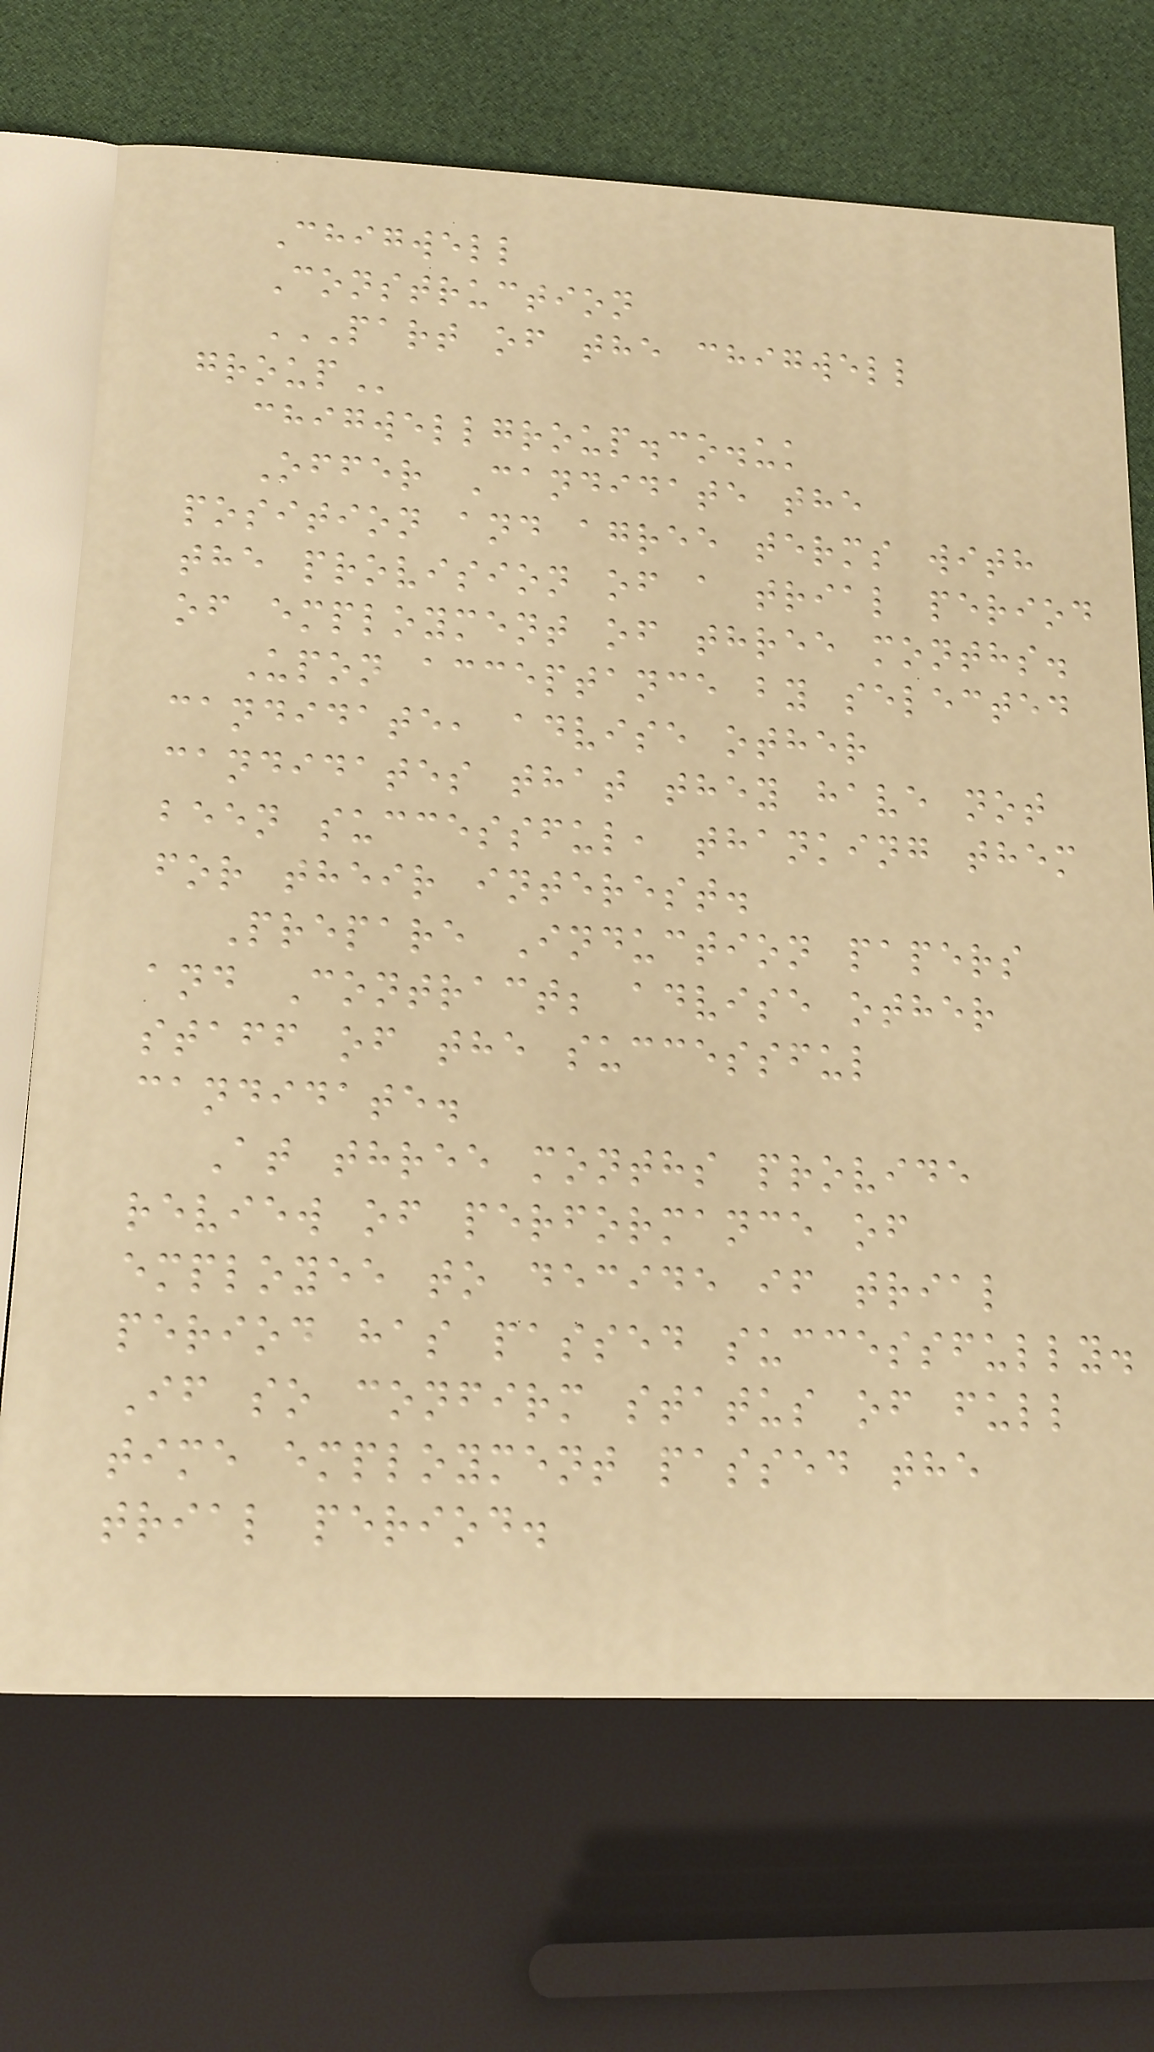Chigwell
Construction
PART OF THE CHIGWELL
GROUP
chigwellgroup.co.uk
Offer Candidate the
position and agree terms with
the provision of a trial period
of employment of three months.
Upon acceptance by selected
candidate, advise other
candidates that they have not
been successful, thanking them
for their interest.
Prepare Induction papers
and Contract; advise other
staff of the successful
candidate.
At three months provide
review of performance of
employee to decide if trial
period has passed successfully.
If so confirm status of full
time employment passed the
trial period.
